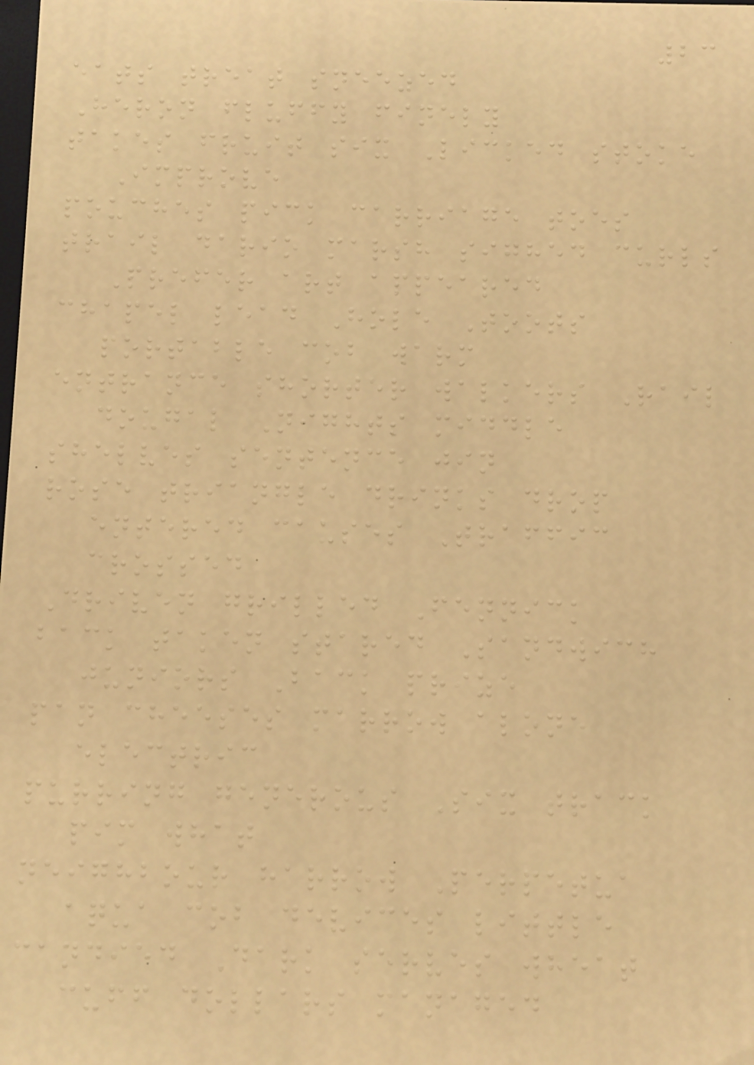23
eats treat sneezed
Heron fluffy finely
takes fruit six Licked stoke
Improve
pouches pick carriage toes
trail dario marsh sighed curls
Prefer art appeared
chapel lead Hole Toots
portable cob warm
entrance shorter walkers Rail
dougal Nights middle
shelves sentence jin
rose triangle drinks drop
entered causes Traffic
crossed
Driven grilled Fennick
back taken stared Sandwich
juniors Back prize
pan cheeses marrow alone
electric
purring generous Six track
pim what
neighbour harrow Perpetua
aqua cob devices little
candied Dark serves wheat
cuff dollars managed
